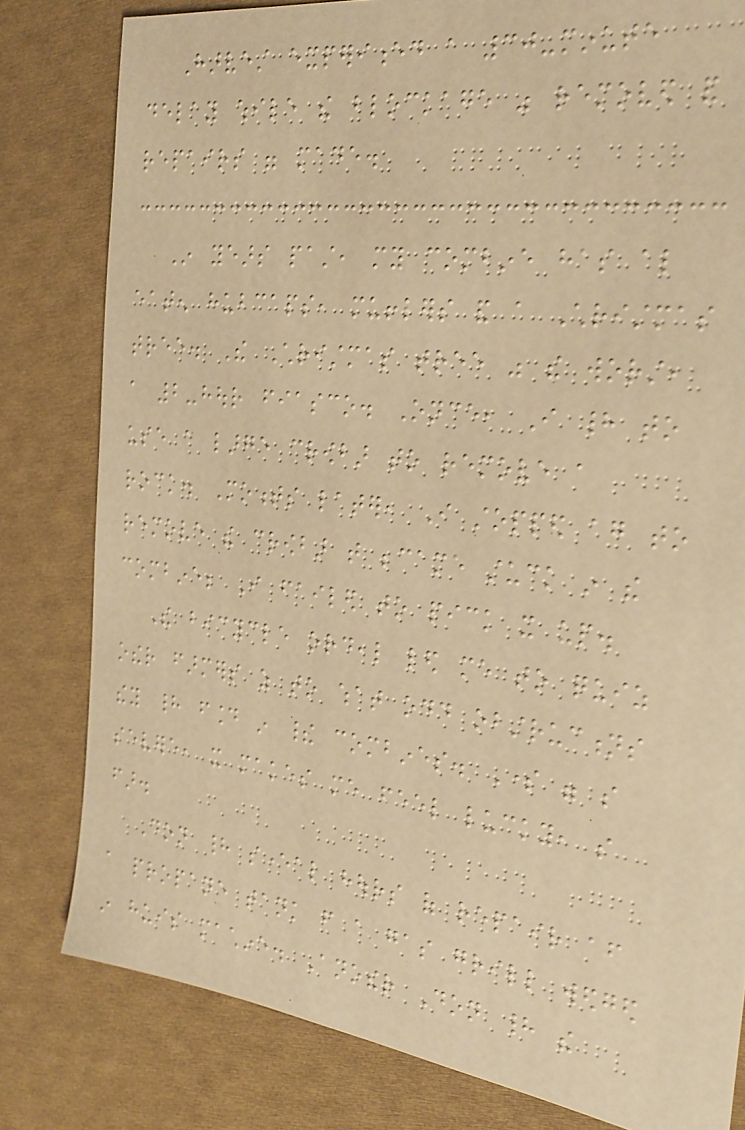Harvest experienced a 30-minute
delay while the blockage was removed and
repairs were made.
In years past, my combine has also
eaten hubcaps, mufflers and a Christmas
tree. The Christmas tree was the worst,
a 2-hour fiasco. Once, I had to
use a large crowbar to remove a
rock. Moments later, I stopped again to
remove the crowbar that became stuck in the
combine; I failed to pick it up.
The bicycle ordeal led me to quiz
other farmers as to what odd obstructions
they had found in their combines. Some were so
severe, it makes me feel lucky, so
far.
Don had several hours of repair after
a propane tank from a gas grill wedged
in huis machine. Another Don had the
